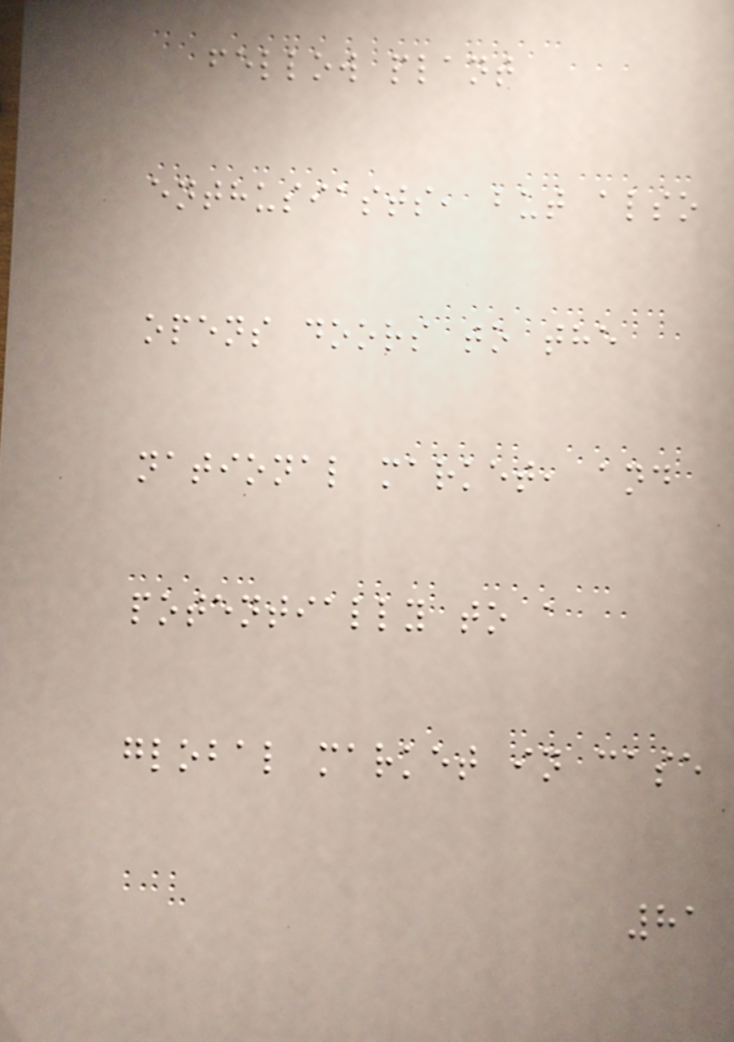fellow plant
enthusiasts, but also
opens doors to the
national market, and
potentially to a
global market in case
81
